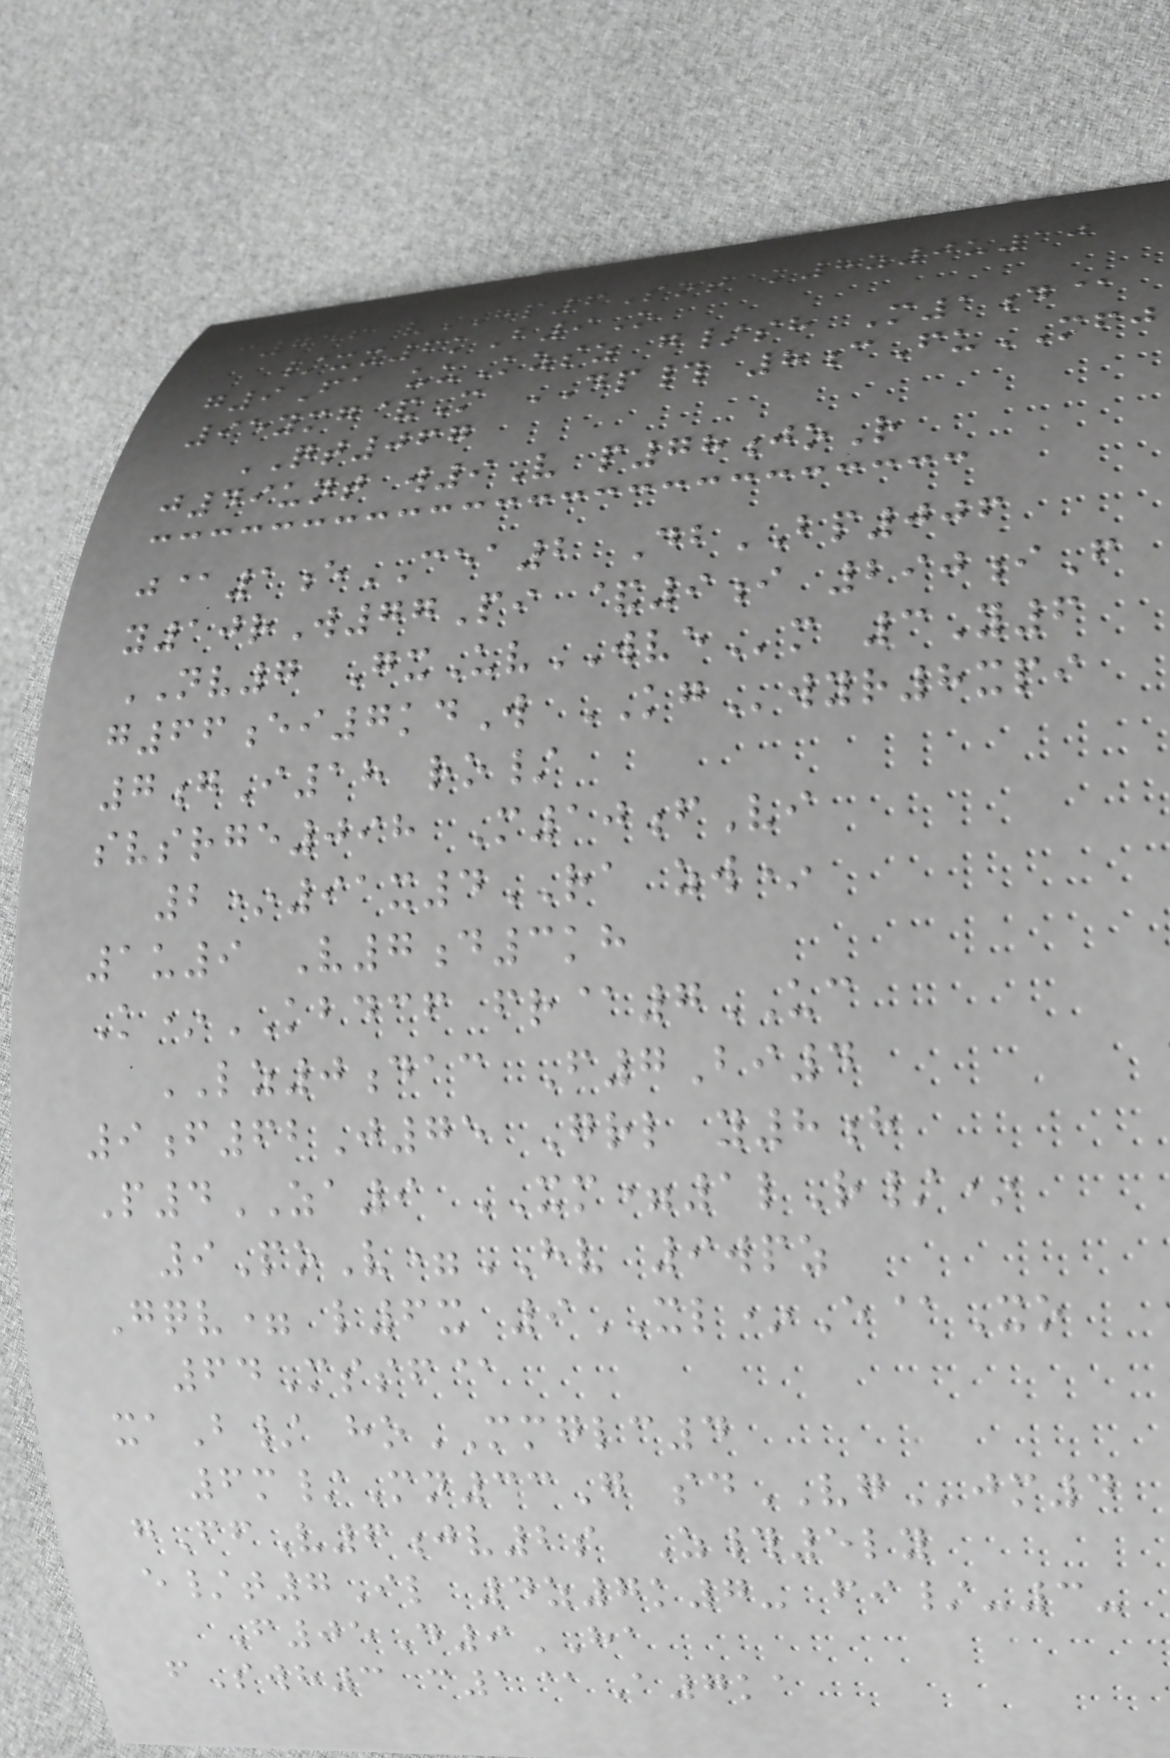c756 vHP6Sot k8z0u10
/xx6kB9O
g9Fa uuKzsz g/sh M1d@
95ymg&M DP# 8cFuMFJ
QT067
j49unt w9V p78joR
j@1eCEA2 DbBP006
y10rW77Pi &9i 290iF
NV7 GxUvWVEm 3Y6
g66ei7kdW KGwyr8xpi
7gI18 ro/
svsrge098 M10fVi
2*91x4RA zw*
1u9 V7d3kh
K*KBDCF fr@7UC
LZ0dac F7Bi4
9f62J75 Grl y8h
P4ZA9 XM=1lR/*
9PoV=HV 9wpz
Gqv= l6x 9XL*E@Xo
64Mssf@
xaB/ hoMMGLC4
6m/Mn33G sdVGjm4
gFfV6jv2s Z#5ly
e/t7Il 4z7k7- fi/-3-
F05D9HA
fSwh3 c1@A7ka
